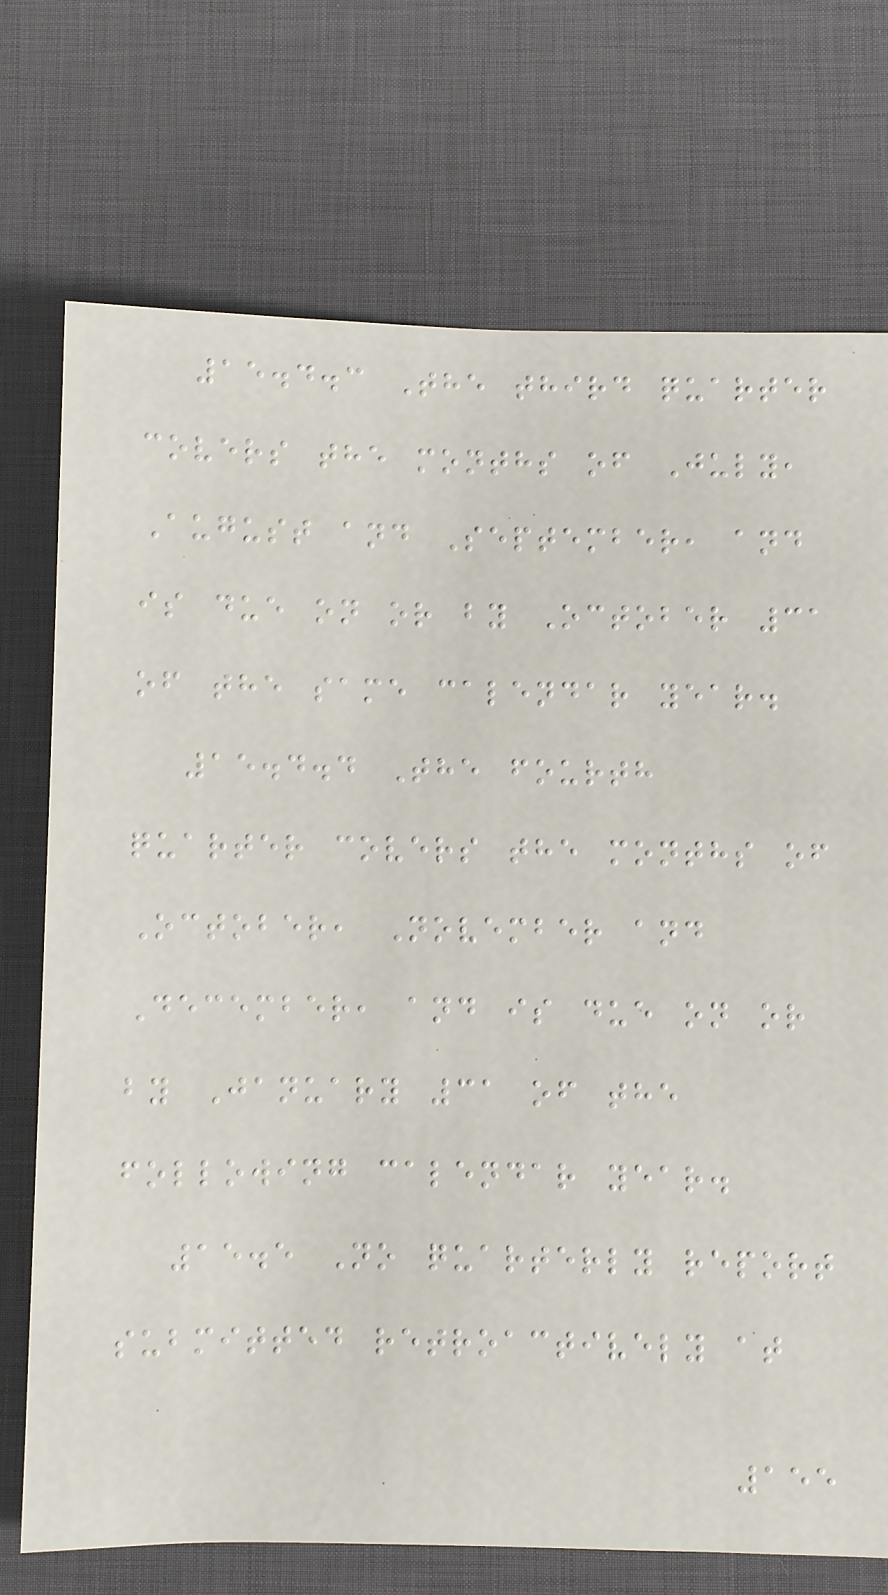15.4.3 The third quarter
covers the months of July,
August and September, and
is due on or by October 31
of the same calendar year.
15.4.4 The fourth
quarter covers the months of
October, November and
December, and is due on or
by January 31 of the
following calendar year.
15.5 No quarterly report
submitted retroactively at
155
